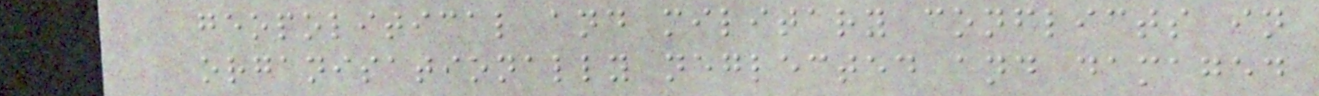geopolitical and military conflicts in
organisationally neglected and damaged
